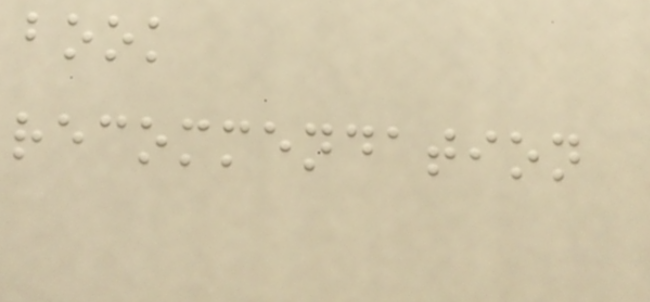book
recommendation
